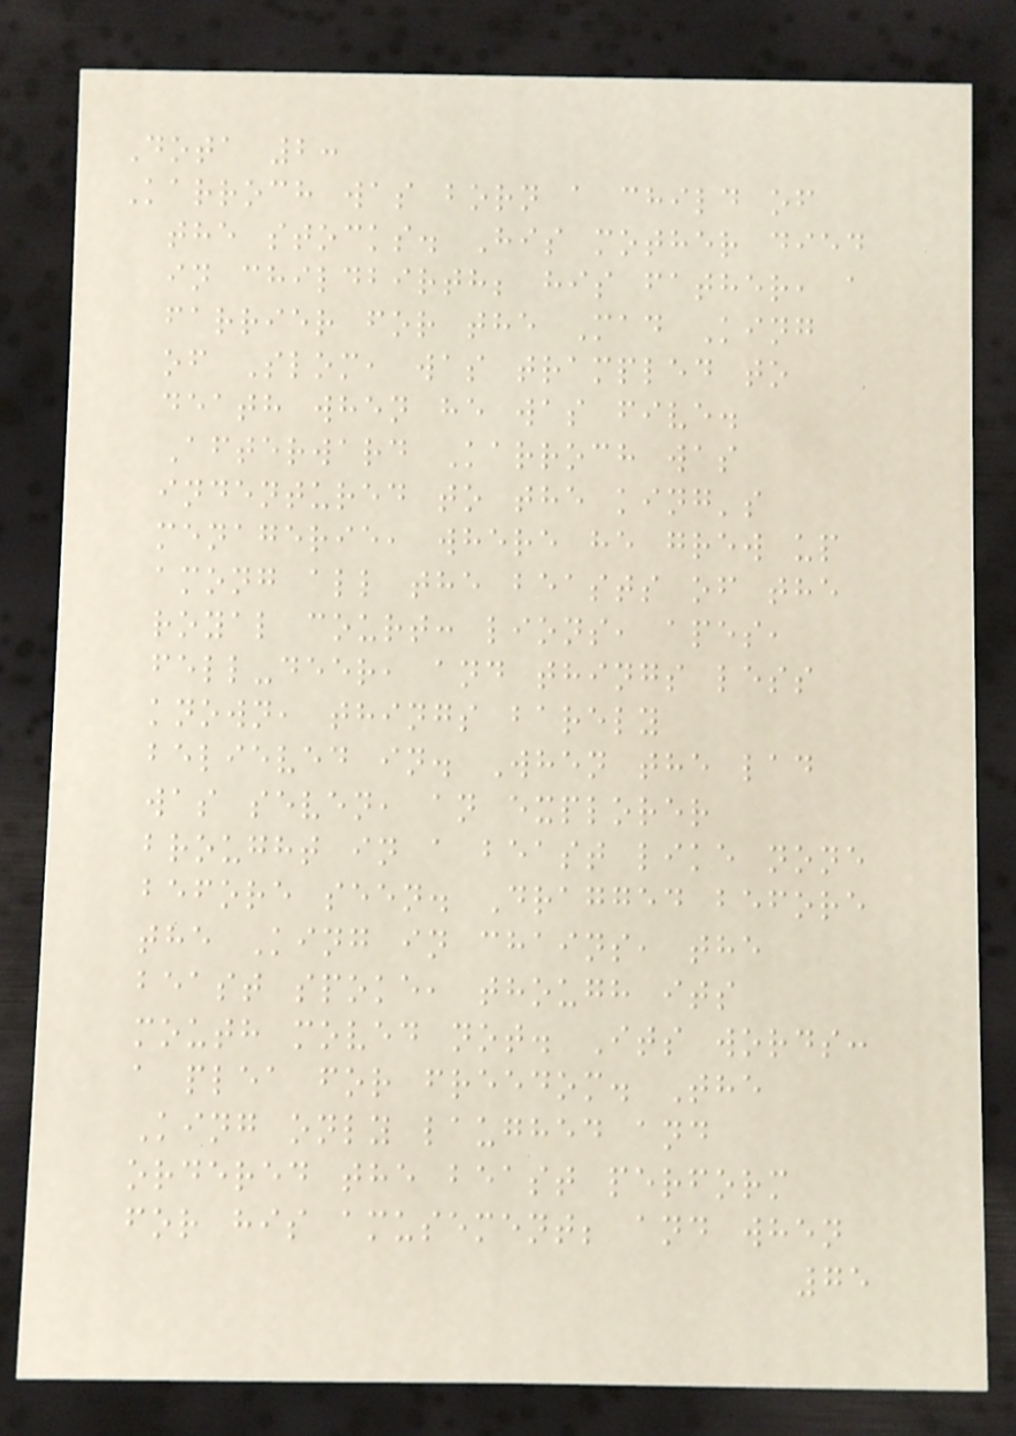Dota 2:
Karroch was born a child of
the stocks. His mother died
in childbirth; his father, a
farrier for the Mad King
of Slom, was trampled to
death when he was five.
Afterward Karroch was
indentured to the king's
menagerie, where he grew up
among all the beasts of the
royal court: lions, apes,
fell-deer, and things less
known, things barely
believed in. When the lad
was seven, an explorer
brought in a beast like none
before seen. Dragged before
the King in chains, the
beast spoke, though its
mouth moved not. Its words:
a plea for freedom. The
King only laughed and
ordered the beast perform
for his amusement; and when
75
